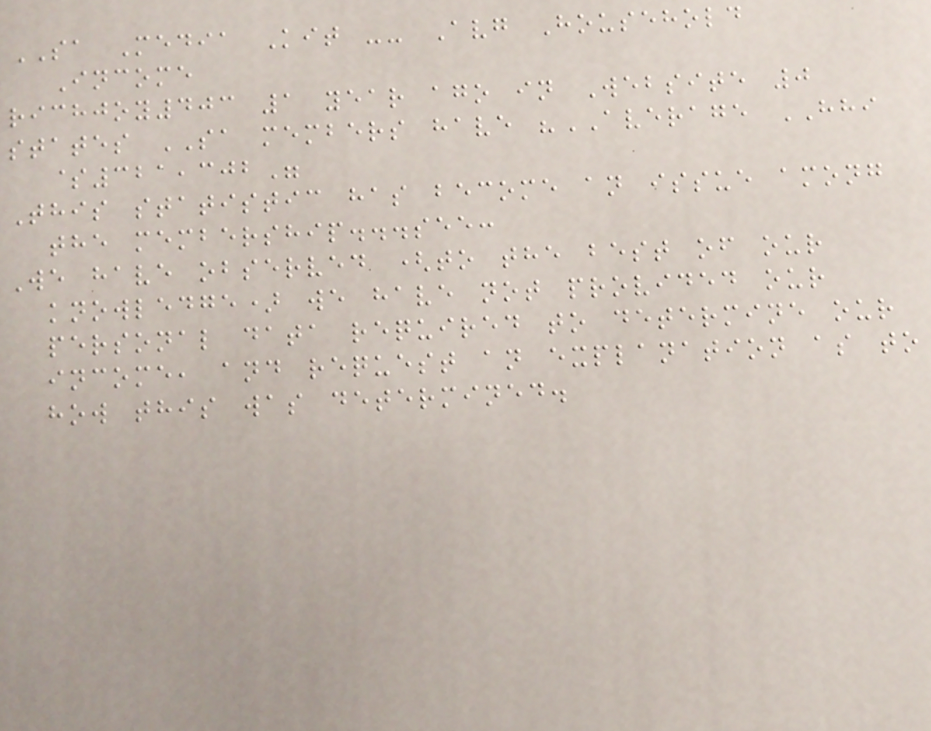SA Media Kit -- Avg Household
Income
richjoy403 1 year ago in Website 0
states SA members have "AVERAGE HHI
$321,302"
This statistic has become an issue among
the membership...see:
We have observed (to the best of our
knowledge) we have not provided our
personal data required to determine our
income, and request an explanation as to
how this was determined.
